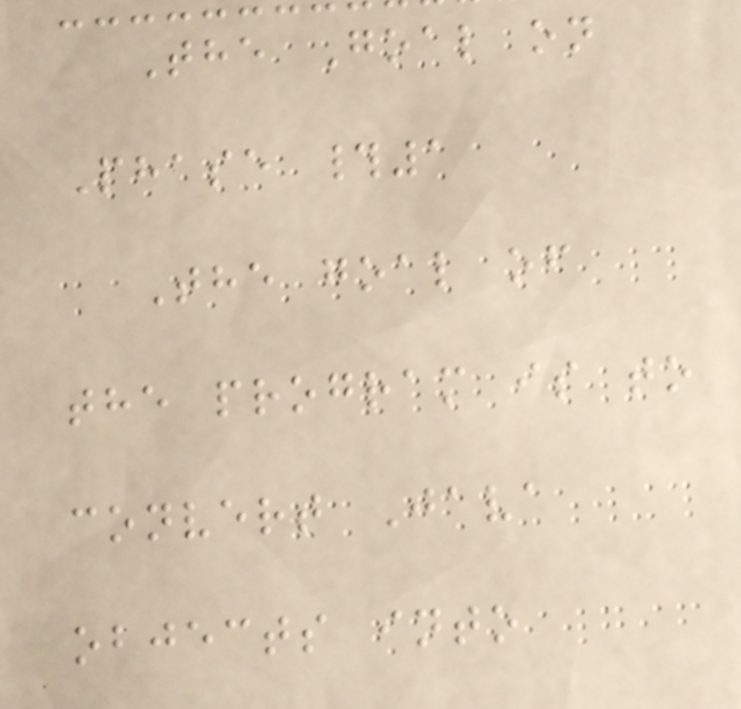The Goal on
Phase #1
The goal of
the program is to
convert Java
objects into
